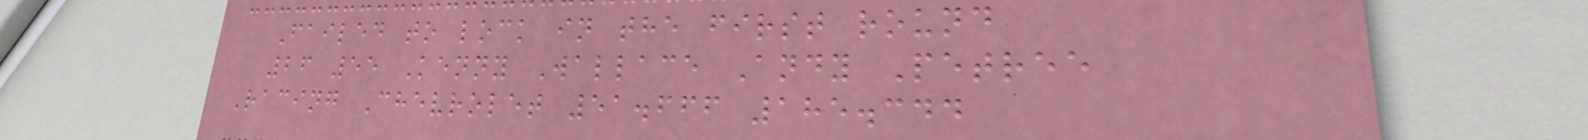Failed to lock in the first round
26 55 Kenny Wallace Andy Petree
Racing Chevrolet 51.666 185.344
